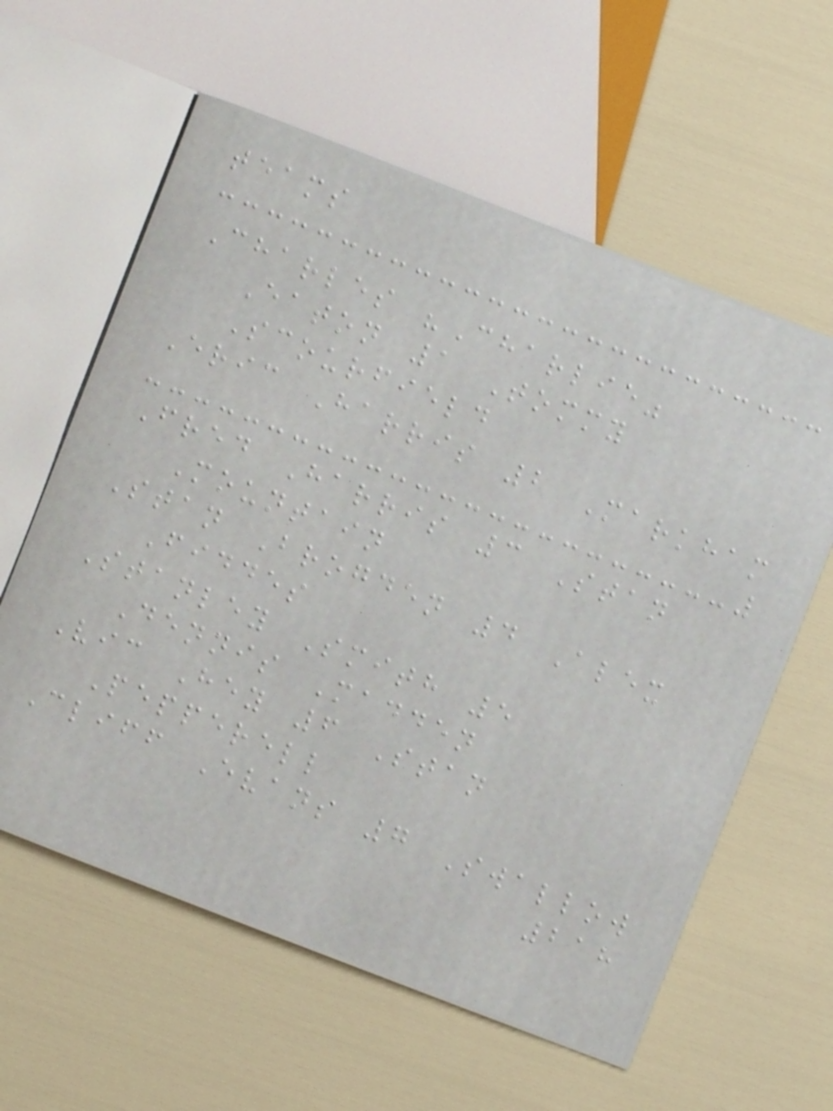teams
Charles "Charlie"
Eaton 1 Tommy
Scourfield
Eric Harris 2 Markham
Fred Harris 3 Stan
Mountain
Stan Brogden 4 Alex
Fiddes
Stanley Smith 5
Dennis Madden
Vic Hey 6 Stan
Pepperell
Cliff Evans 7 Swallow
218
